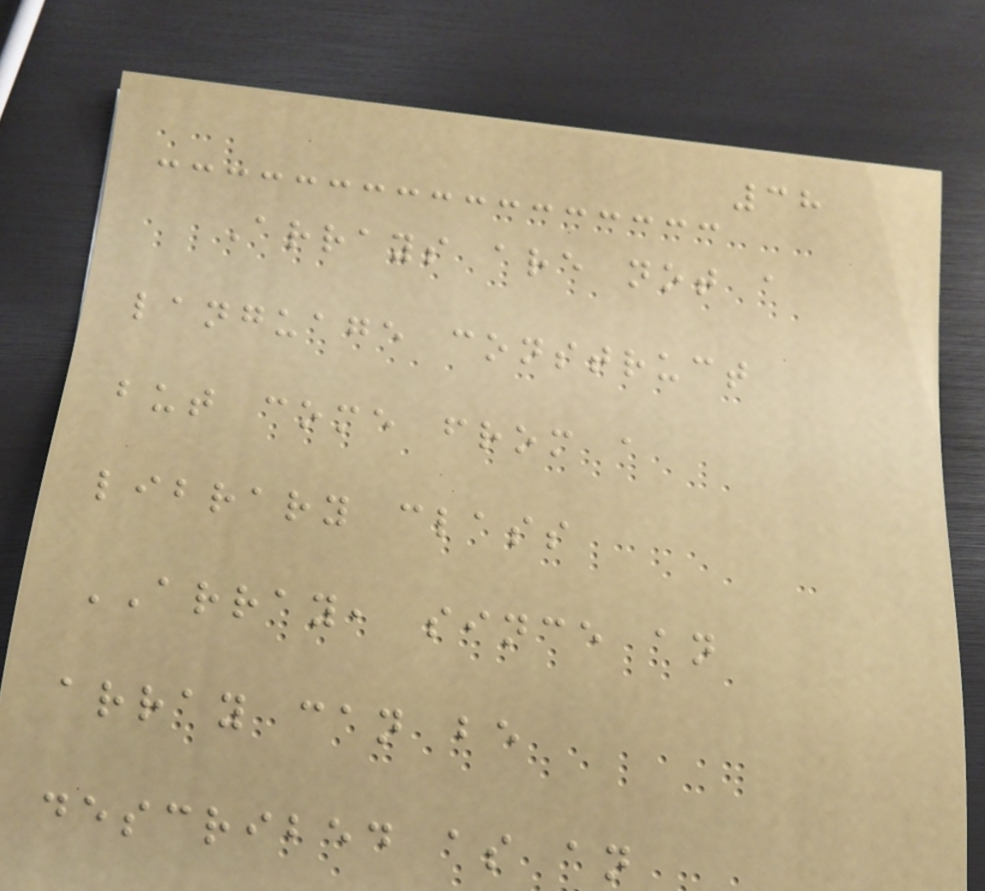38
Arrays are not a
language construct
but come from a
library class
ARRAY, since an
array can be
described as an
